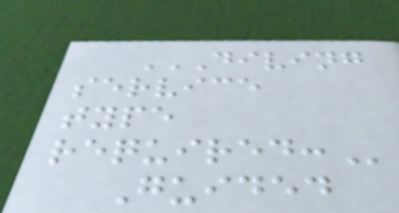DIVING
SERVICE
TYPE
REQUIRED:
Guided
